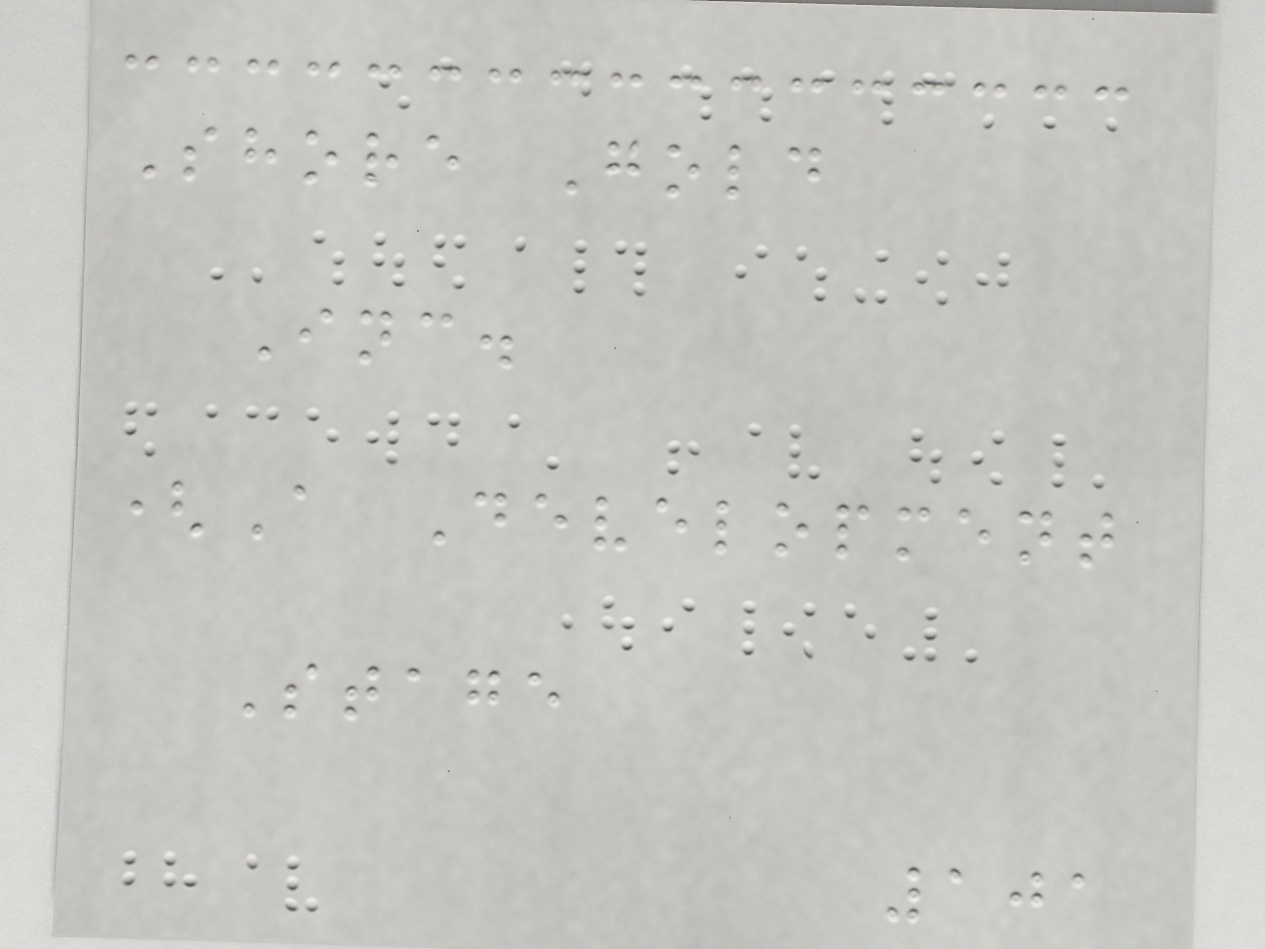Shore Gold
Inc.
(A Development
Stage
101
